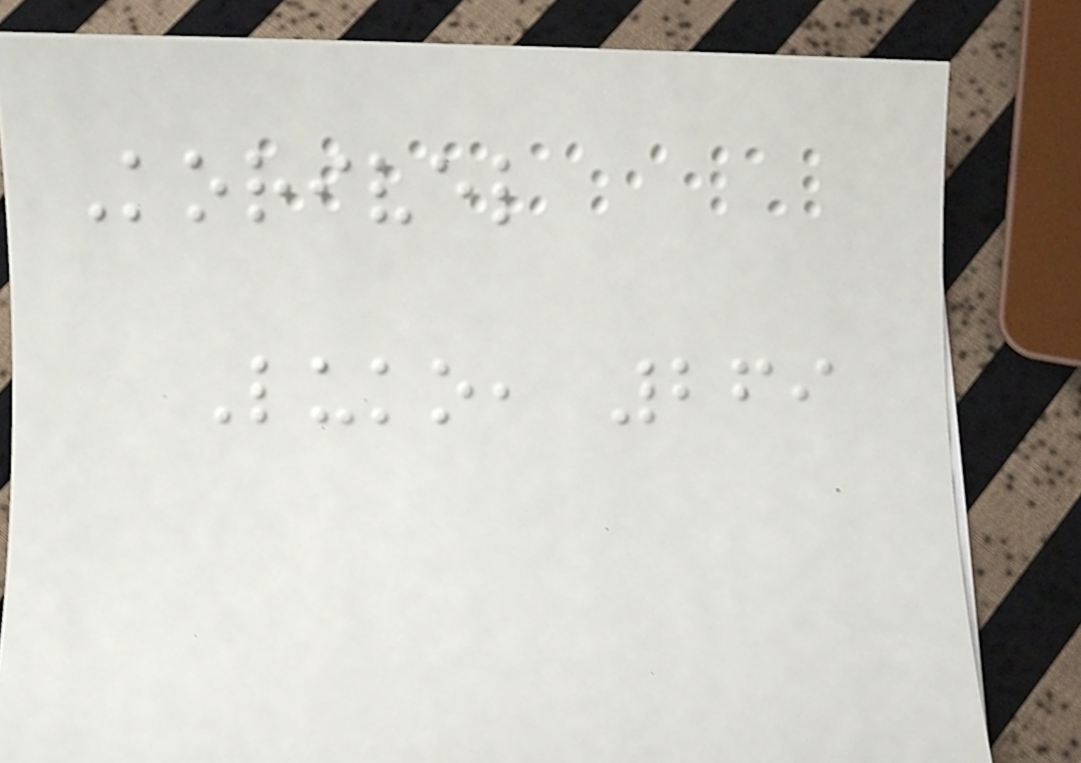Korivel
Luko, 269
